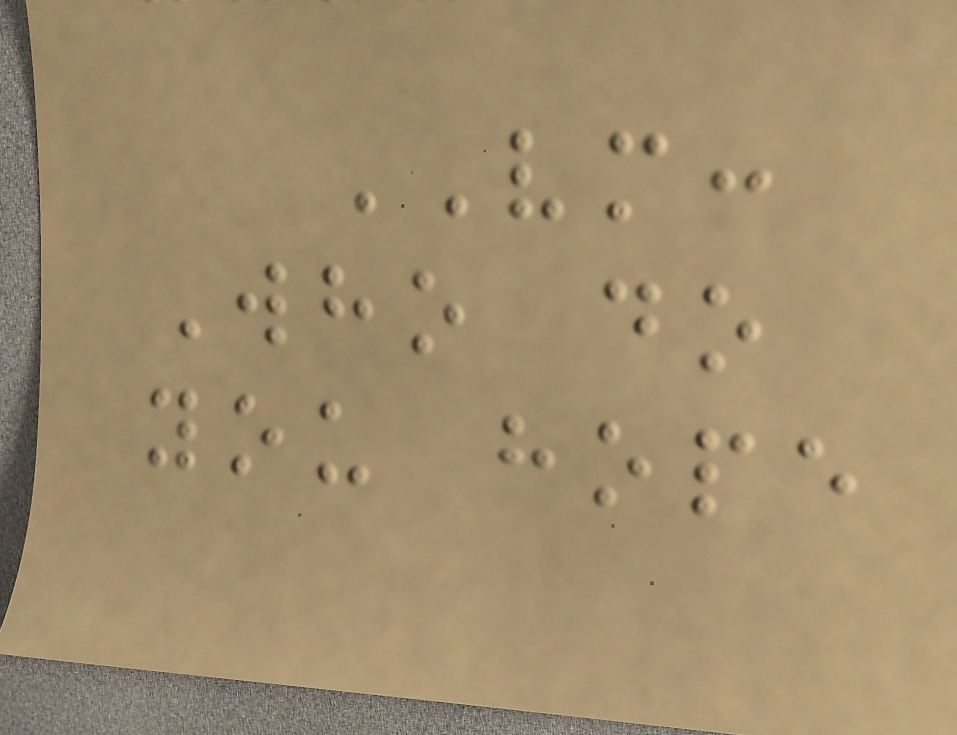VM:
Who do
you hope
